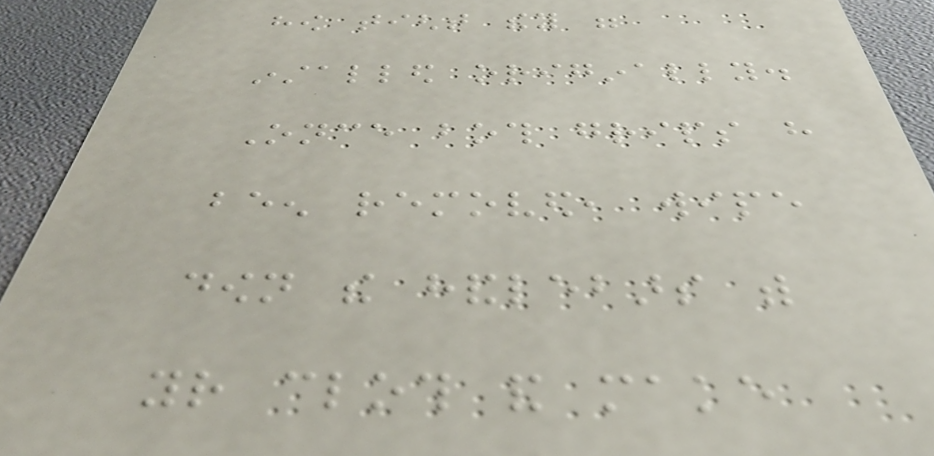how tight they were
installed originally.
Once both grips have
been removed, wipe
down the handlebars with
your cloth and make
